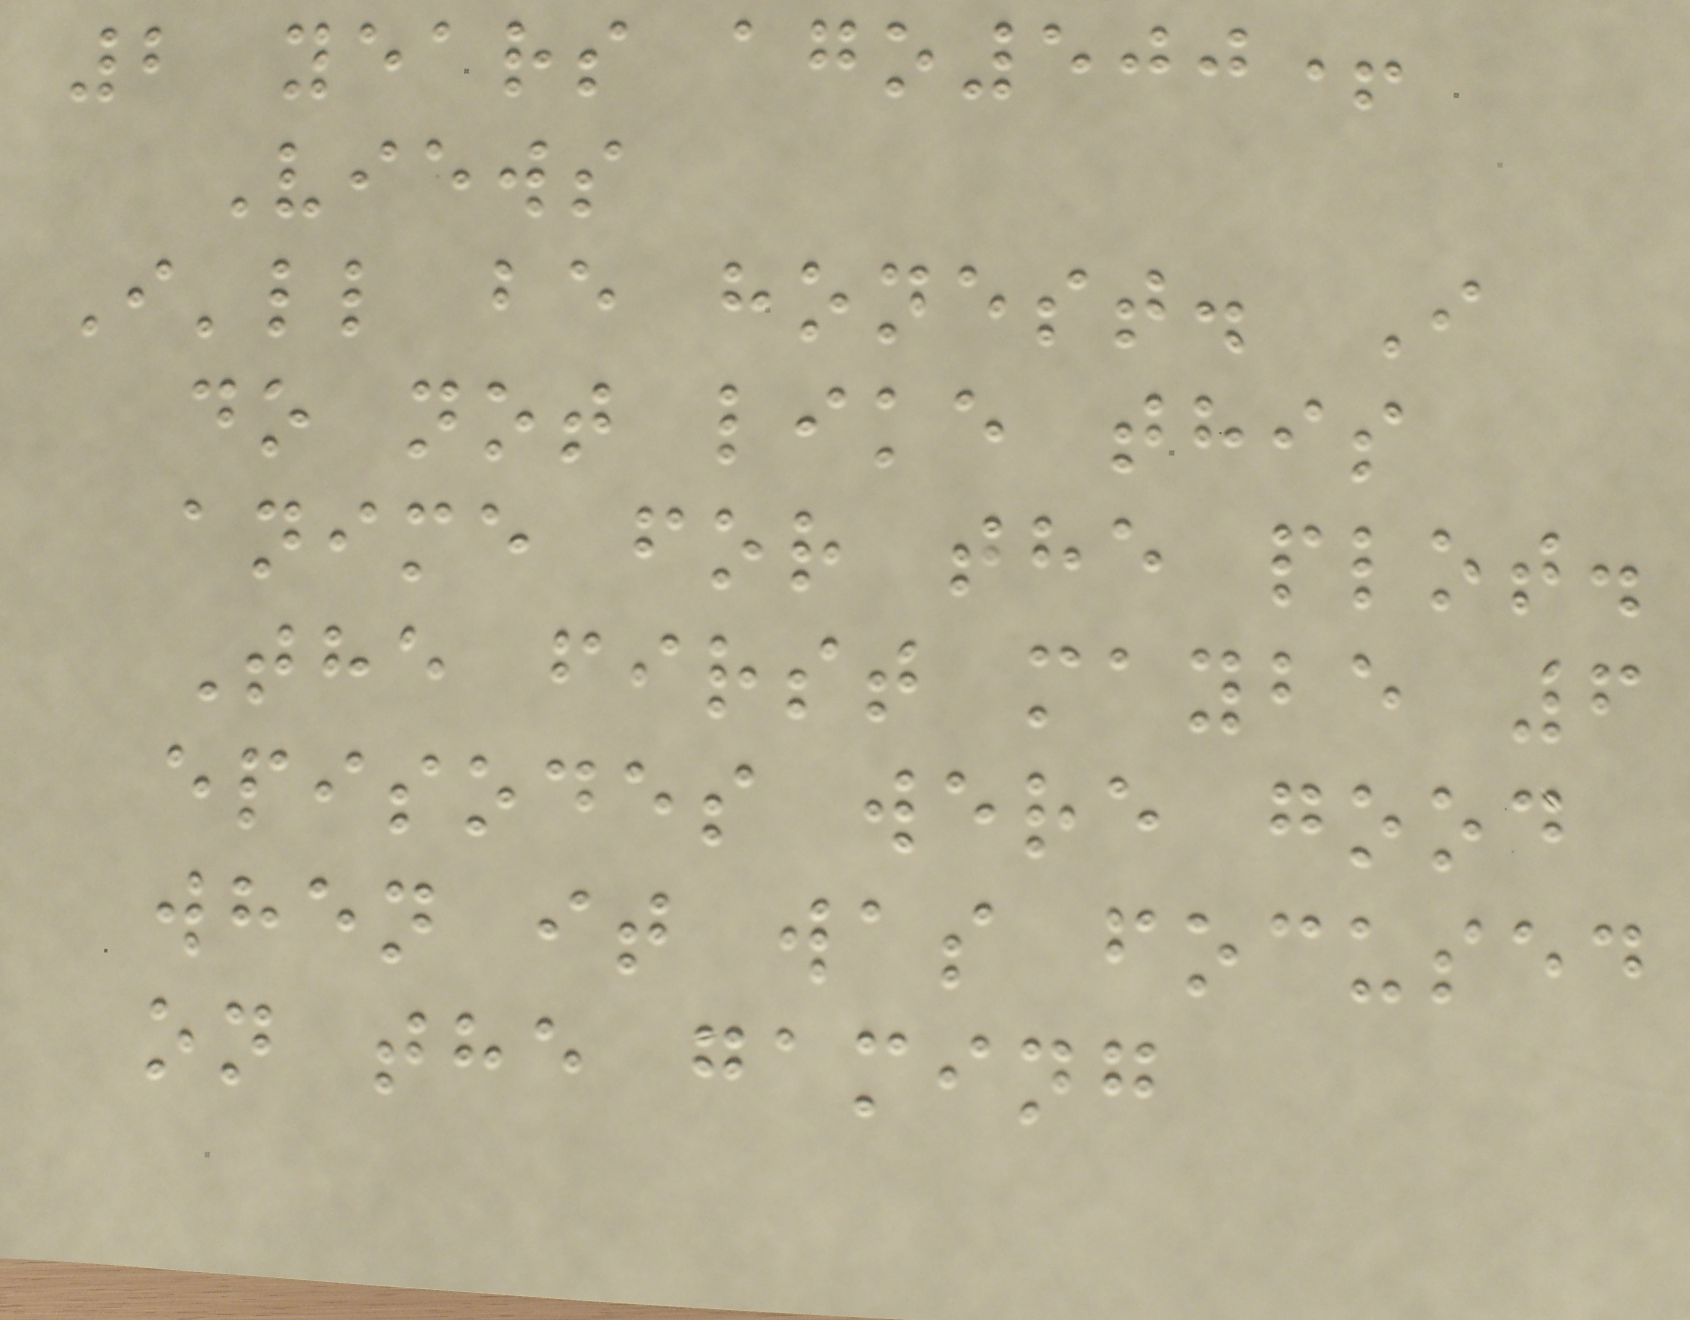2 years ago500+
Views
I'll be honest. I
do not like this
anime for the plot.
The first maybe 6
episodes were good
when it was focused
on the gaming
